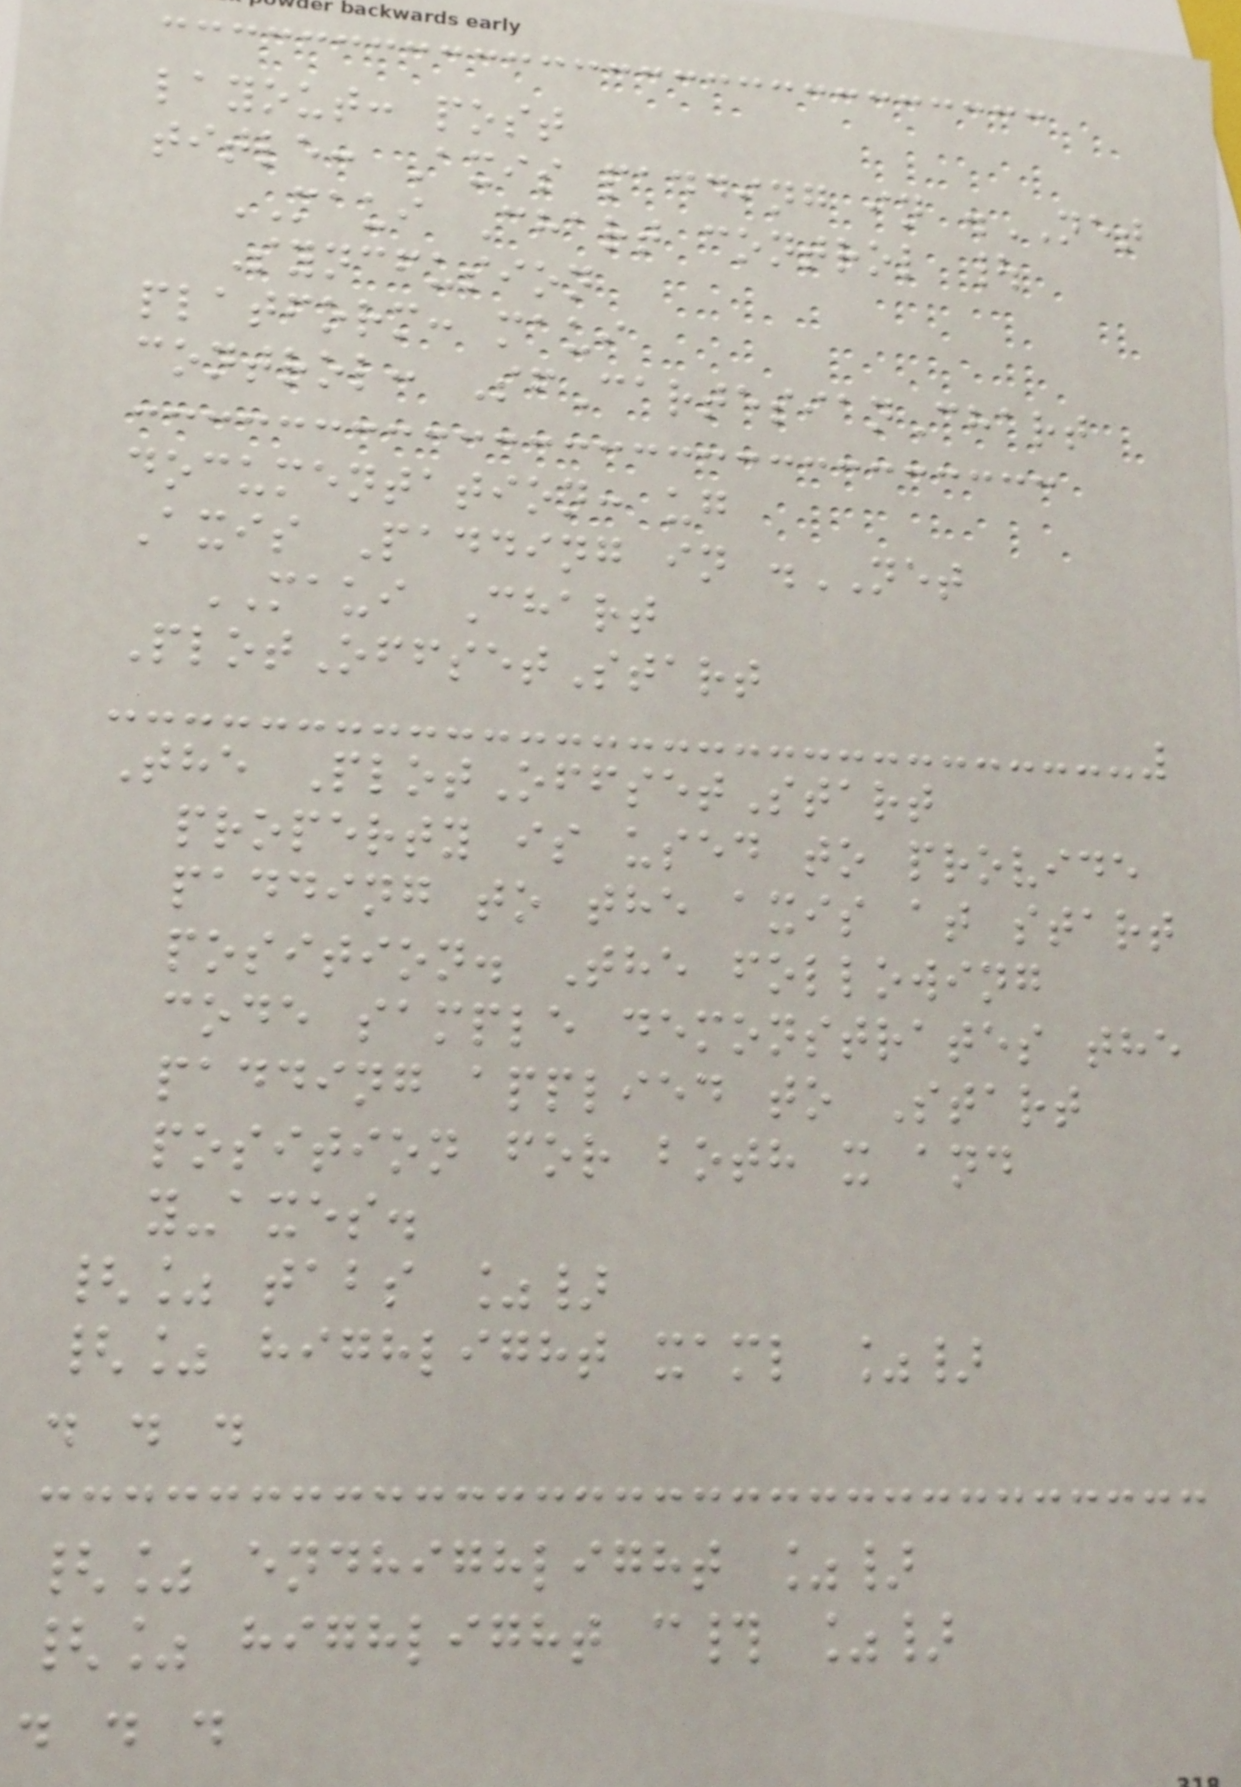layout: post
title: Axis padding in .NET
MAUI Chart control |
Syncfusion
platform: maui
control: SfCartesianChart
documentation: ug
Axis Padding in .NET
MAUI Chart
PlotOffsetStart
The PlotOffsetStart
property is used to provide
padding to the axis at start
position. The following
code sample demonstrates the
padding applied to Start
position for both x and
y-axes.
{% tabs %}
{% highlight xaml %}
. . .
{% endhighlight %}
{% highlight c# %}
. . .
